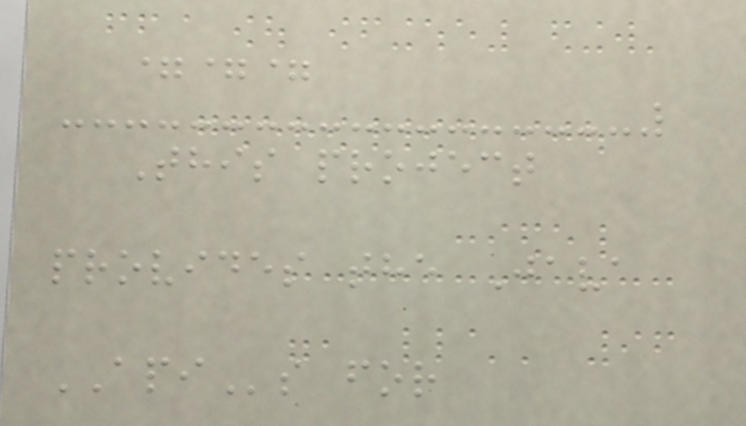===
This project
provides the Java
APIs for
